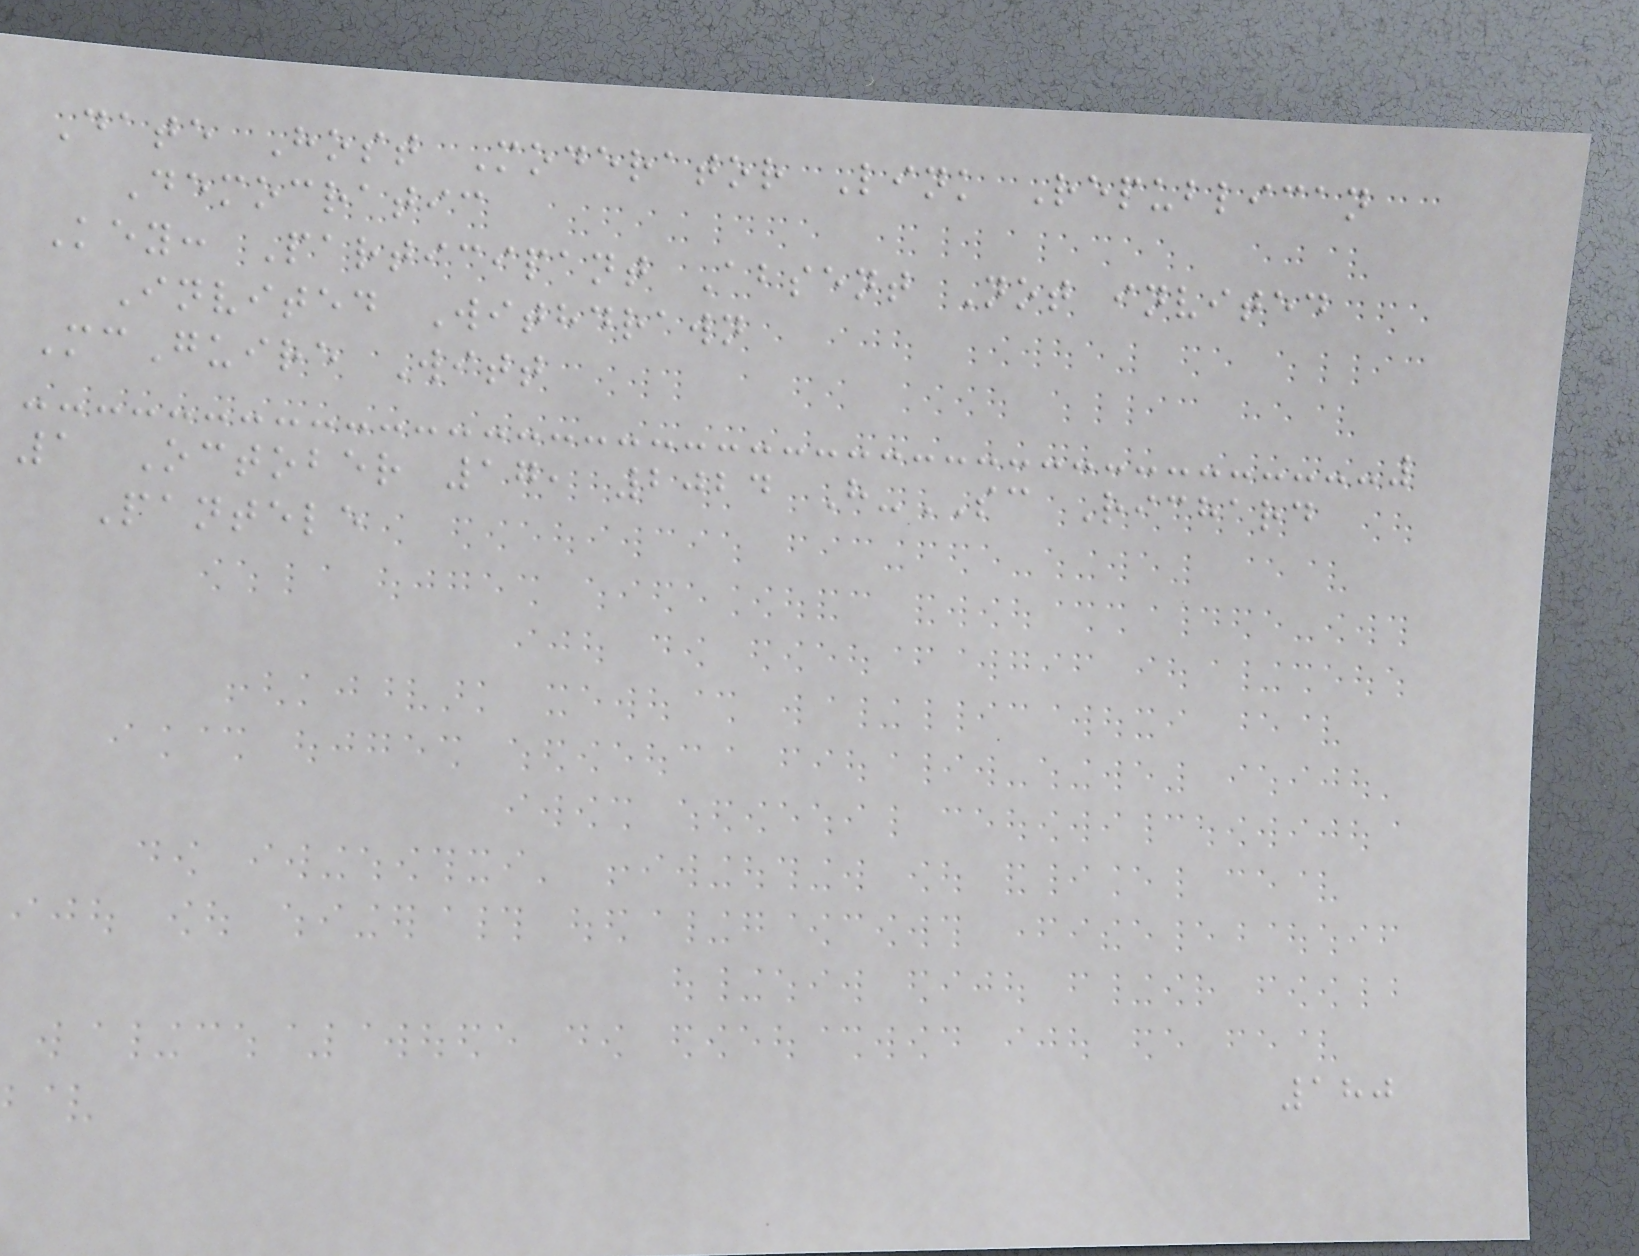Date Host Moderator Link Republican
Democratic
Key: Participant Absent Not invited
Invited Withdrawn
McGuire Witt
1 October 17, 2024 H-SC Richard
Pantele
180
